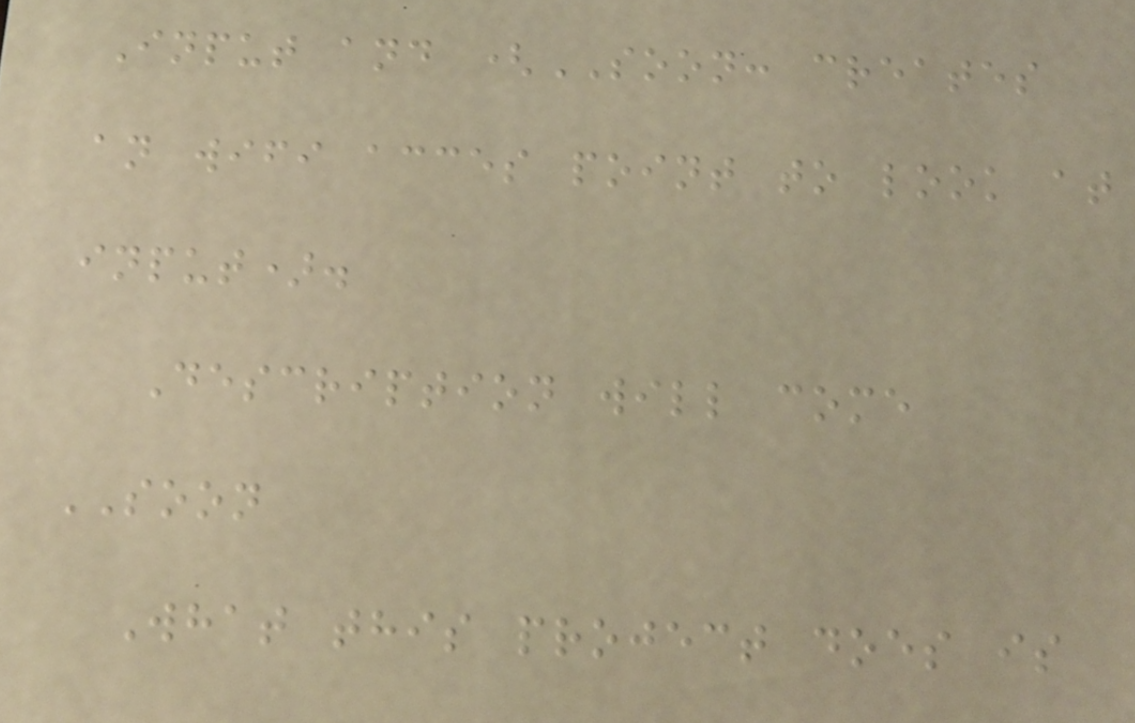Input and (SOON: creates
an wifi acces point to look at
input).
Description will come
SOON
What this project does is
